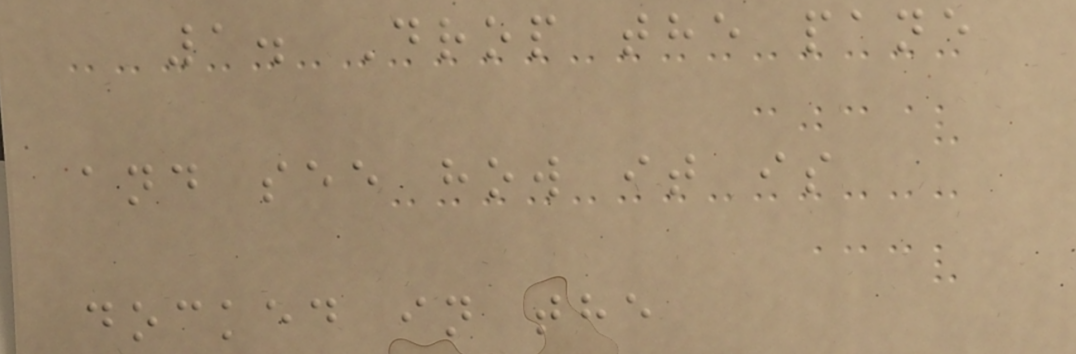1. Drop the pane
and see how it is
docked in the
